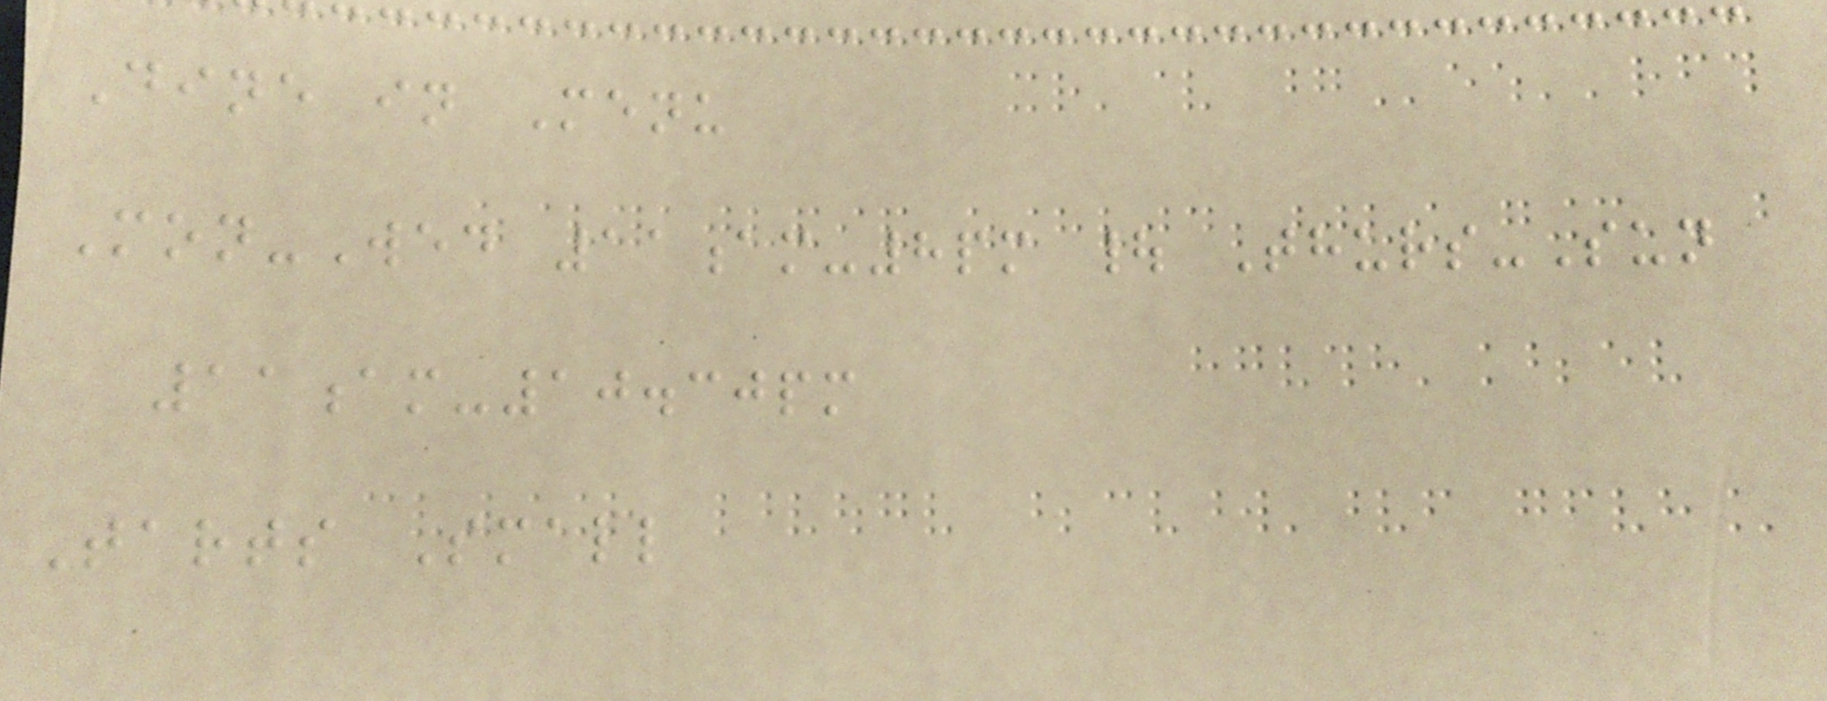Dine in Menu
Mon-Wed 11am-8pm | Thurs-Sun
11am-10.30pm
Tarts Small
